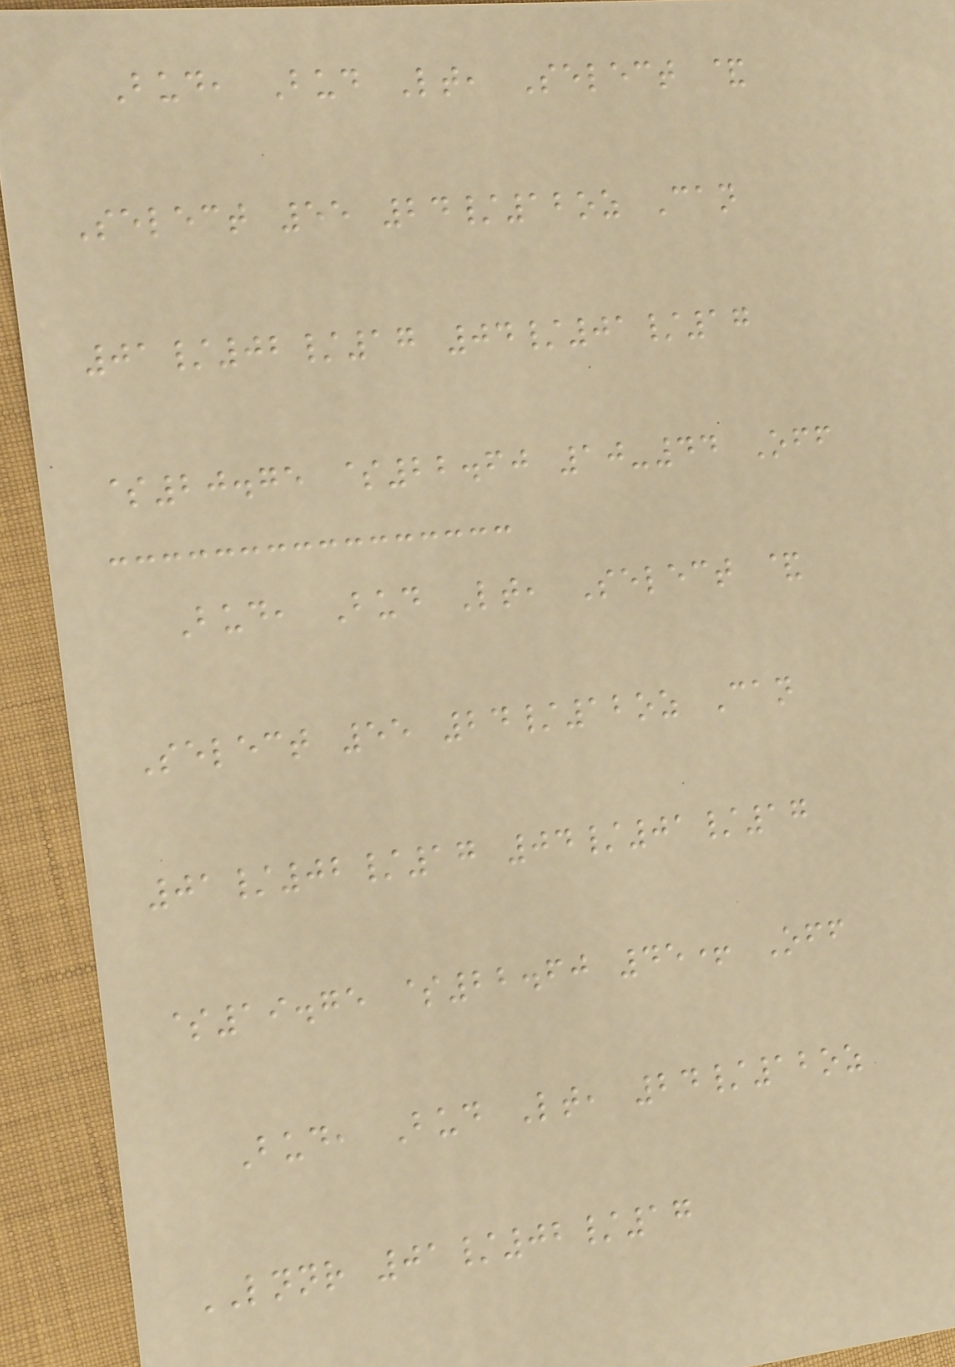Bud, Bud Lt, Select &
Select 55 24/12oz Can
01/02/17 04/01/17
$20.75 $22.60 10-44 Off
Bud, Bud Lt, Select &
Select 55 24/12oz Can
01/02/17 04/01/17
$19.75 $22.60 45+ Off
Bud, Bud Lt, 24/12oz
LNNR 01/02/17
